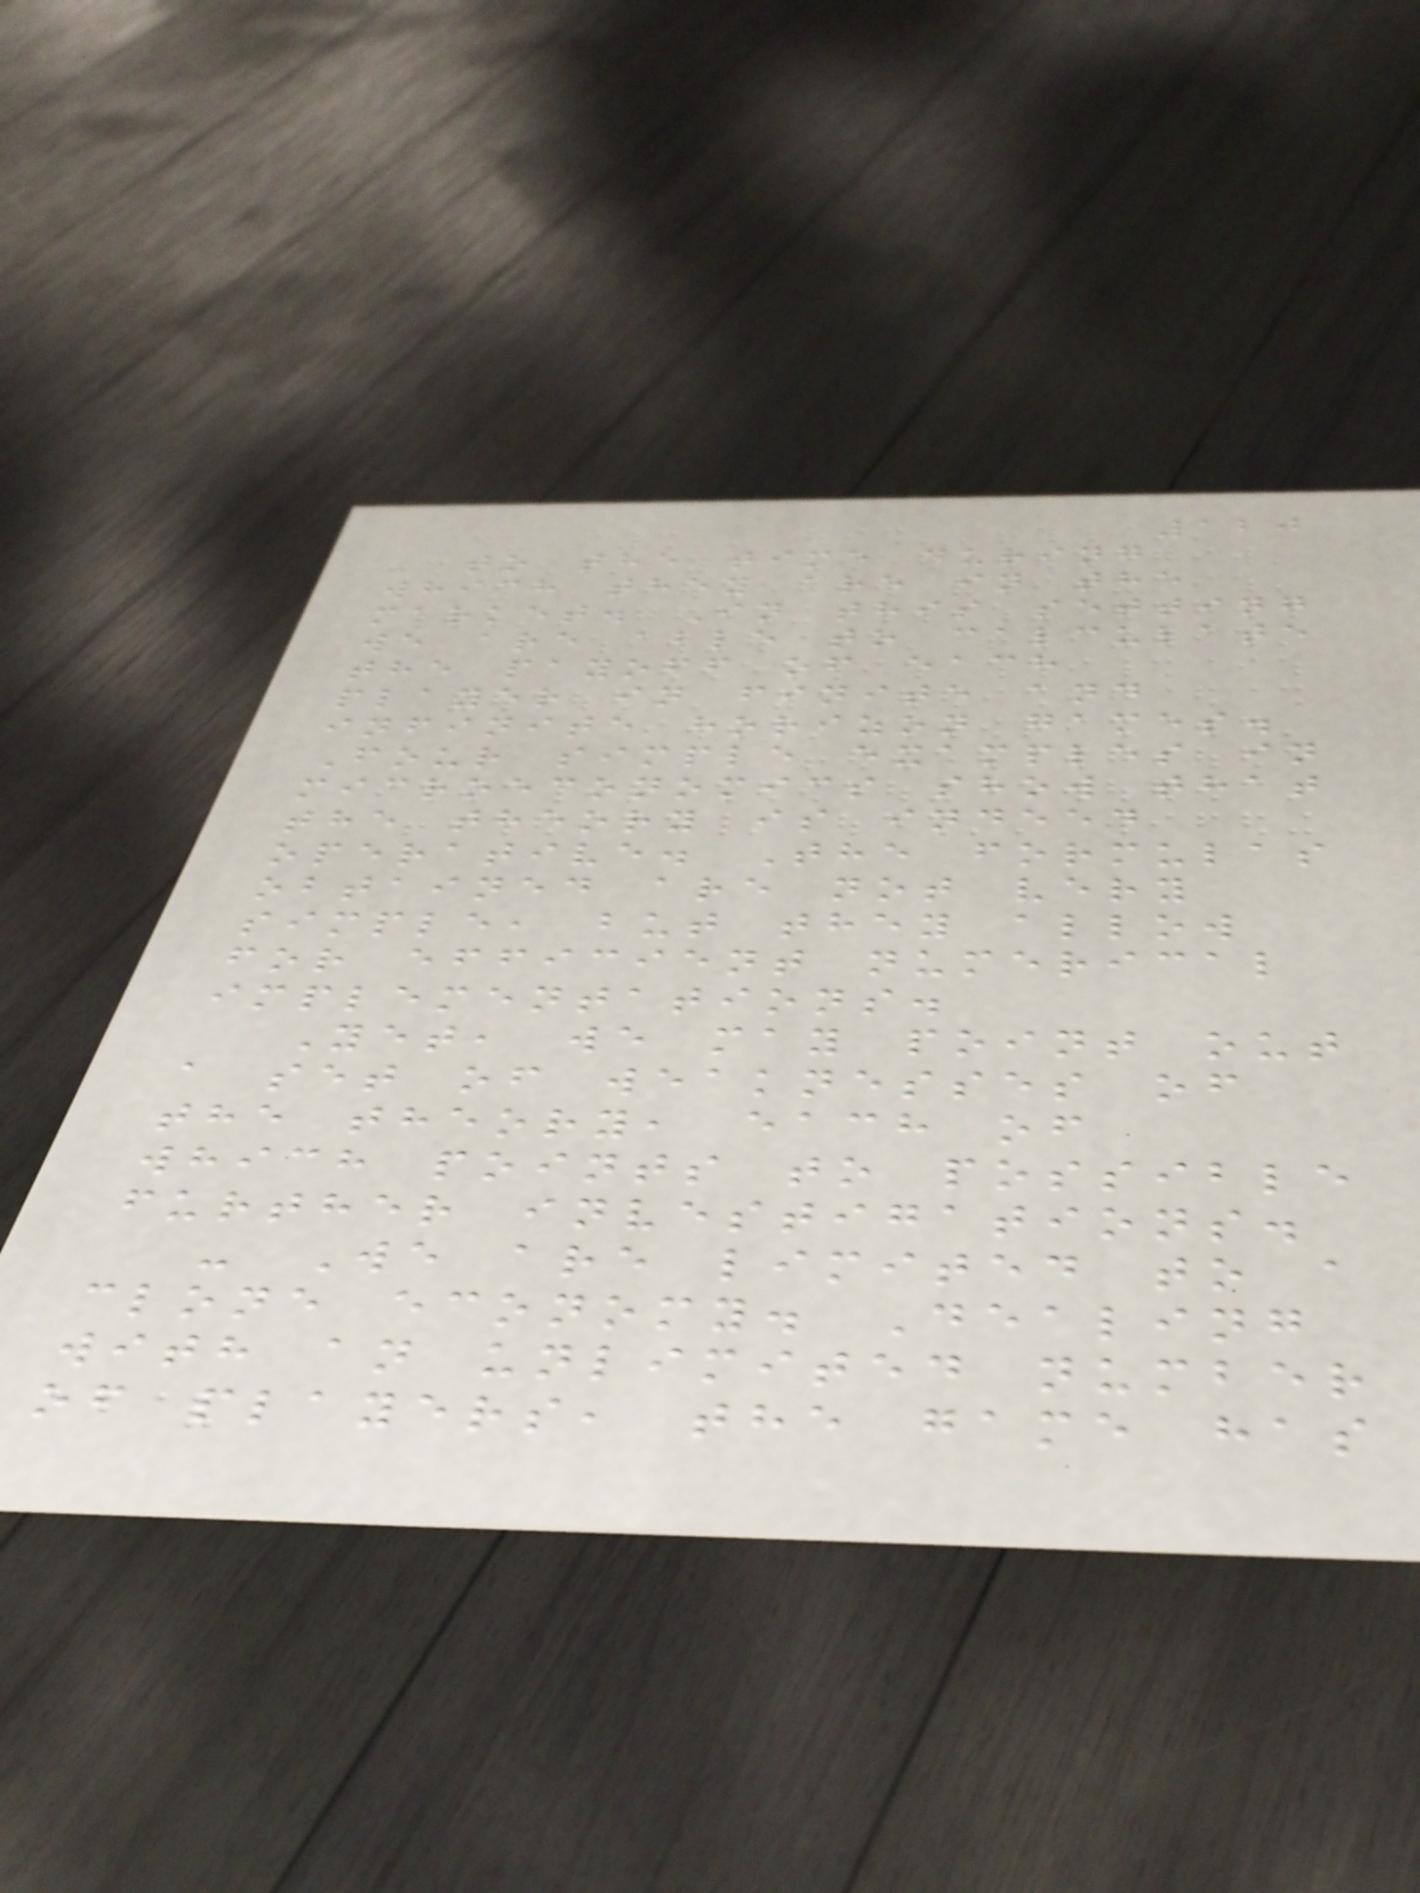120
to the time during
which they are in the
market. In this setting
we are able to calculate
the payoff of each
player in finite and
infinite horizon games.
Four simple examples in
microeconomics show that
the theory is indeed
operative. The formulas
obtained are not very
simple, but they allow
for efficient numerical
implementations.
Yet, we may point out
a set of weaknesses of
the theory, each of
which points to possible
further investigations.
- We are limited to a
clone economy. Dealing
with an unlimited number
of players, the game has
